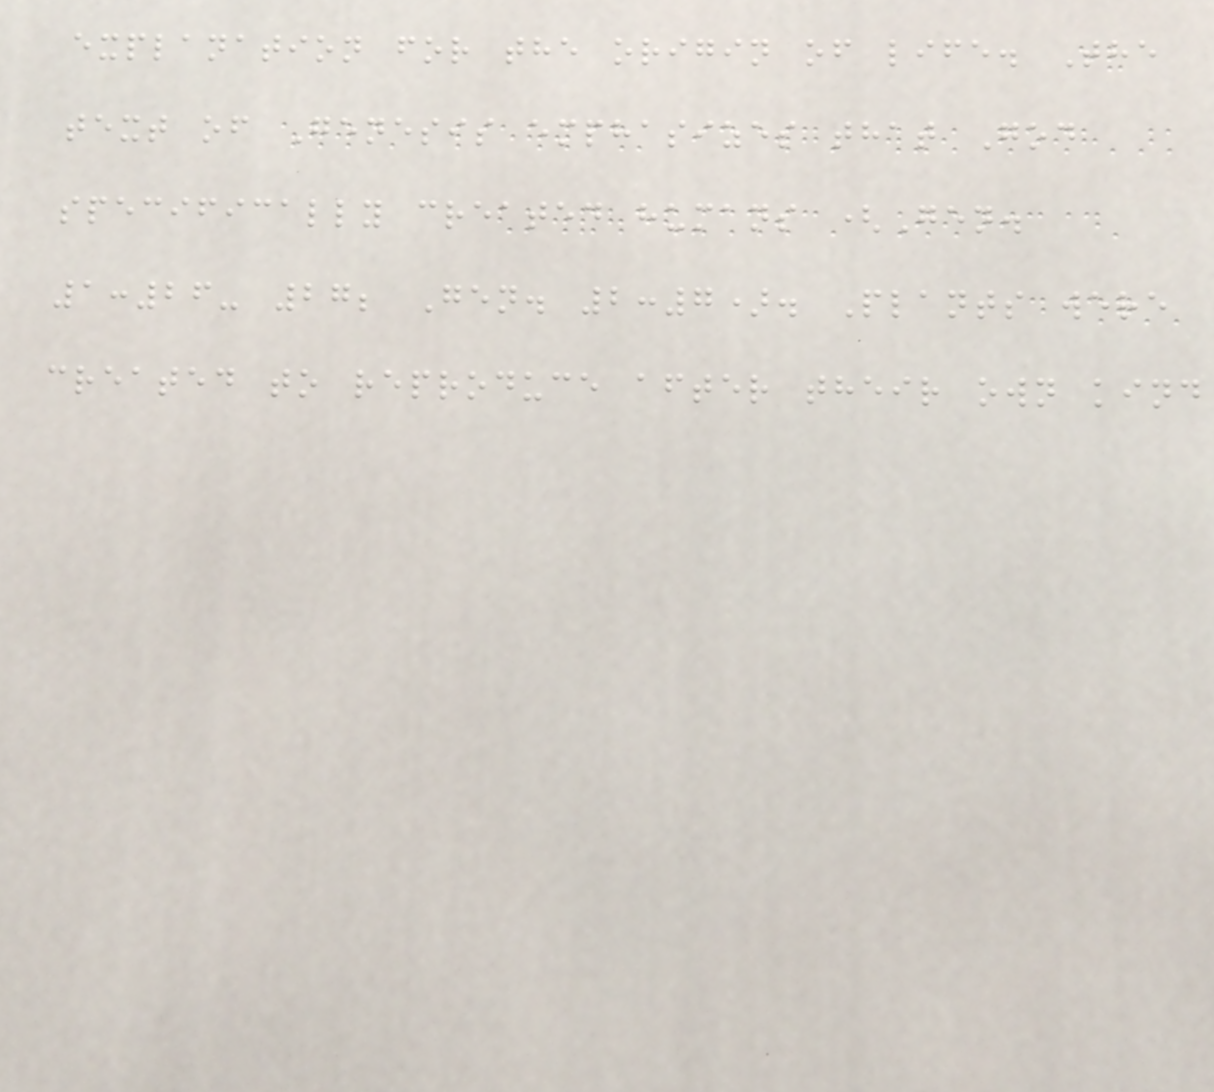explanation for the origin of life. The
text of Genesis emphasizes that God
specifically created humans (Gen.
1:26- 27; Gen. 2:7). Plants were
created to reproduce after their own kind
